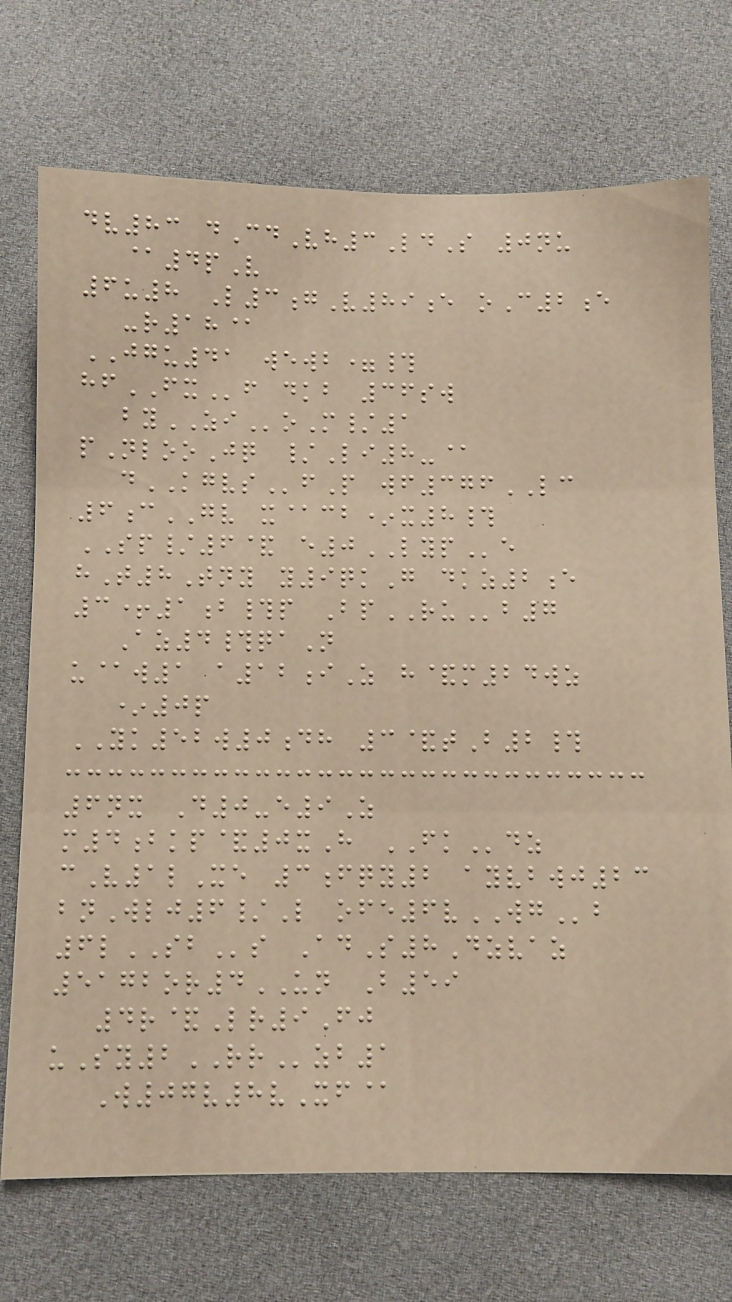dv83 dCdVh3LdS 0nu
@4pV
6u8 L3gV89e oC2e
-r18@
JGU41 wewb=#
hfFXf dkb 36sw
byZIoM/1
pNlooJq /Li8-@
dKGVSfP wf376LC
6cGV x@cb*x8#
SP/6& e0LYPe
hT8Tny y9qkG dkz2e
3+1b#p BpRUb7
Az4#qaN
u@w1 a12iZ h&m24wz
*0p
YK52w0dh 3&tB2#
6nx D0-e9Z
m4bkp&0xH FKdz
cV1lXe 3fqy2 ayvbwj23
bnWlj6/L ofe6vWGb
6lSBs AdS8Dzvaz
5172or4UN B59
4r&Lr9Fj
uSy2RRzb1
W07v8vXf@
